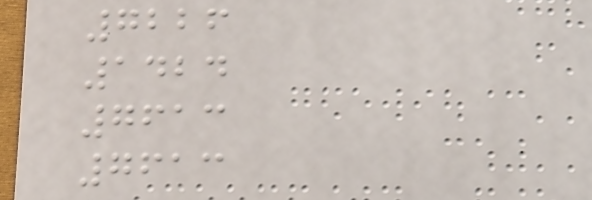7226
1424
7613
7613
